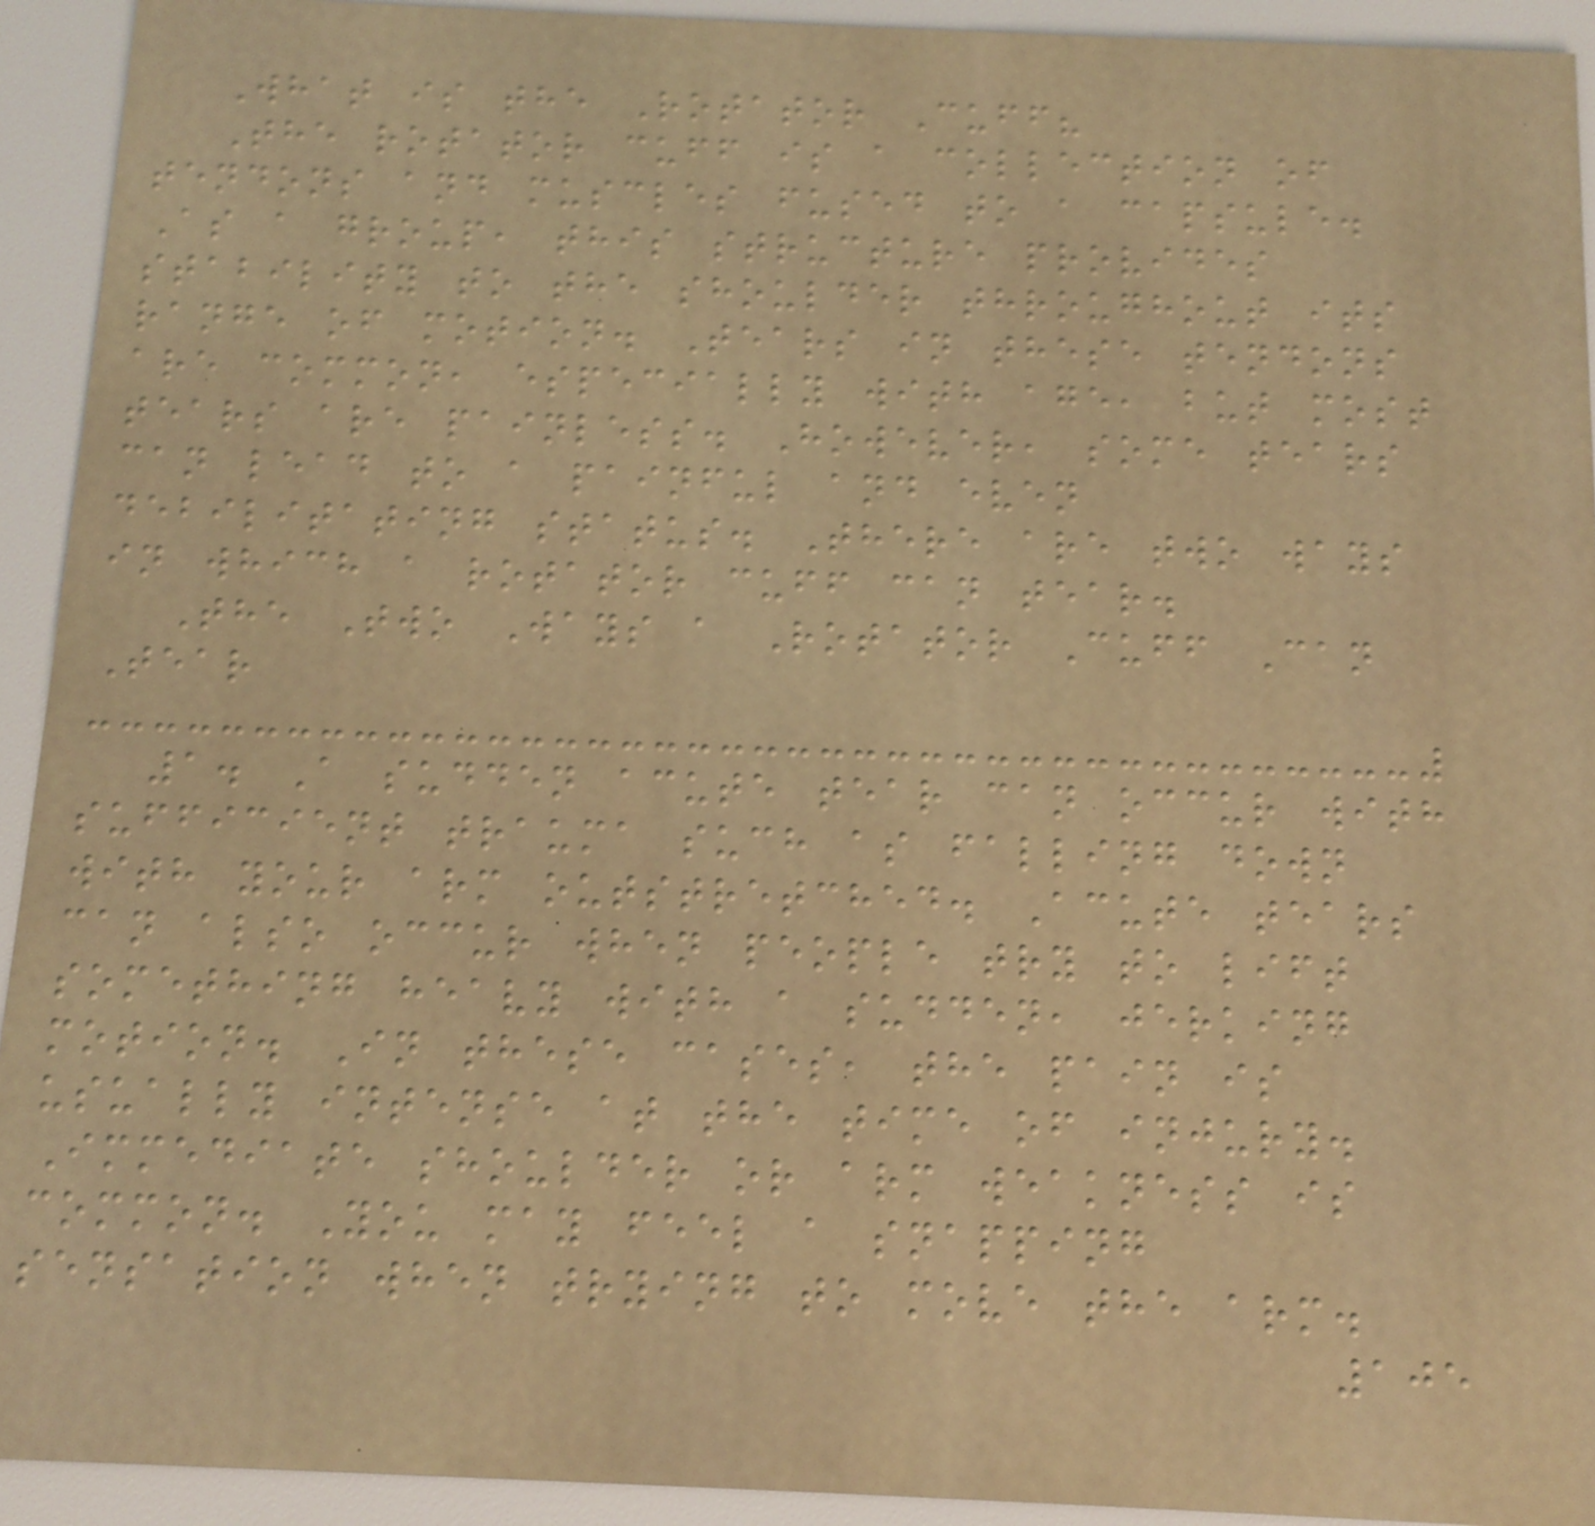What is the Rotator Cuff?
The rotator cuff is a collection of
tendons and muscles fused to a capsule.
As a group, this structure provides
stability to the shoulder throughout its
range of motion. Tears in these tendons
are common, especially with age, but most
tears are painless. However, some tears
can lead to a painful and even
debilitating status. There are two ways
in which a rotator cuff can tear.
The Two Ways a Rotator Cuff Can
Tear
1. A sudden acute tear can occur with
sufficient trauma such as falling down
with your arm outstretched. Acute tears
can also occur when people try to lift
something heavy with a sudden, jerking
motion. In these cases, the pain is
usually intense at the time of injury.
Immediate shoulder or arm weakness is
common. You may feel a snapping
sensation when trying to move the arm.
105
